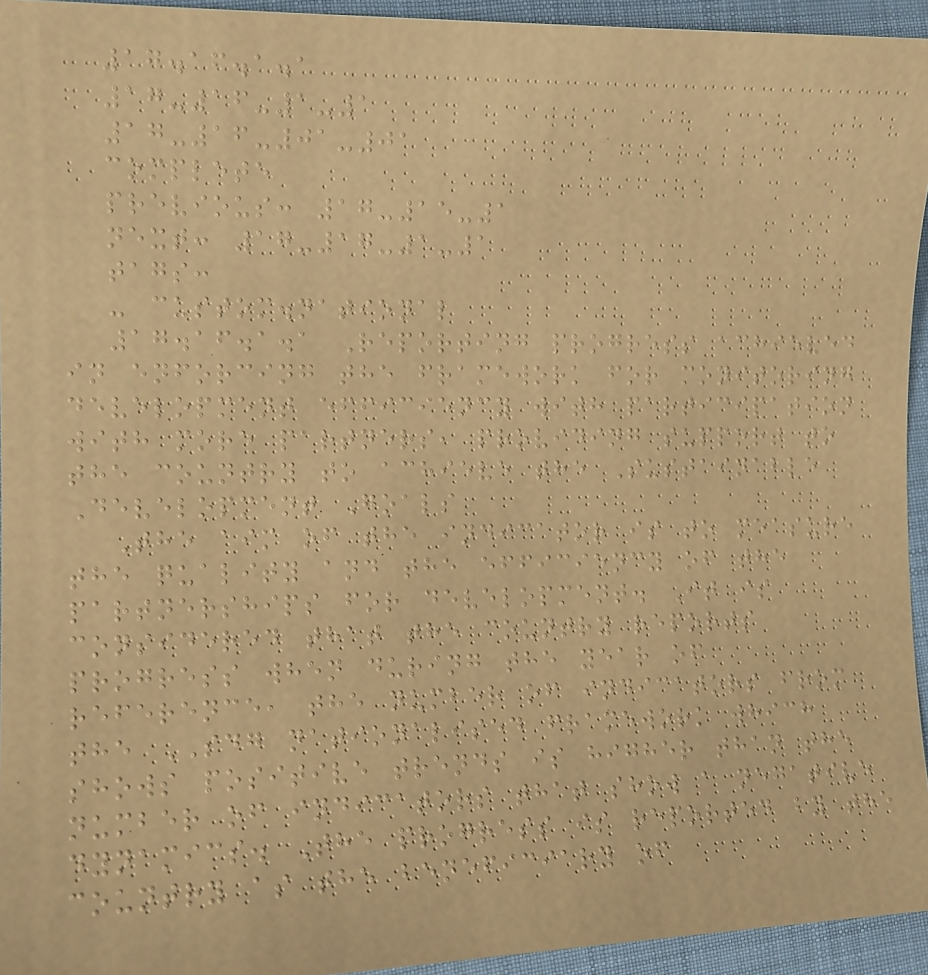17.16.1.1
17-16-1-1
17-16-01-01
complete
previous: 17-15-1
next: 17-17-1-1
tags:
- custom.national
17.16.1.1 Reporting progress achieved
in enforcing the framework for monitoring
development efficiency with participation
with more partners, providing support to
the country to achieve the Sustainable
Development Goals
The aim of the indicator is to measure
the quality and the efficiency of the
partnerships for development. It is
considered that the country reports
progress when during the year of
reference, the number of indicators from
the SDG nationalised framework which
shows positive trends is higher than the
number of indicators that show a negative
dynamics. The progress is reported by the
country as the beneficiary of
